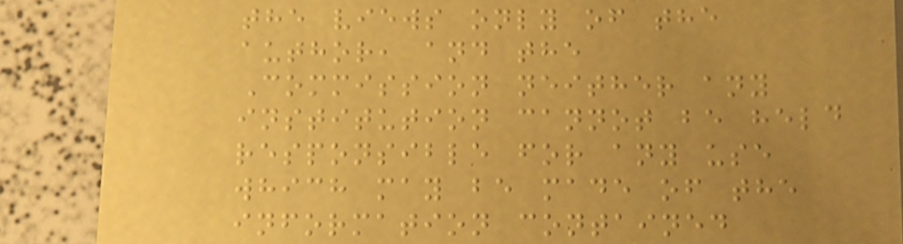the views only of the
author, and the
Commission neither any
institution cannot be held
responsible for any use
which may be made of the
information contained
